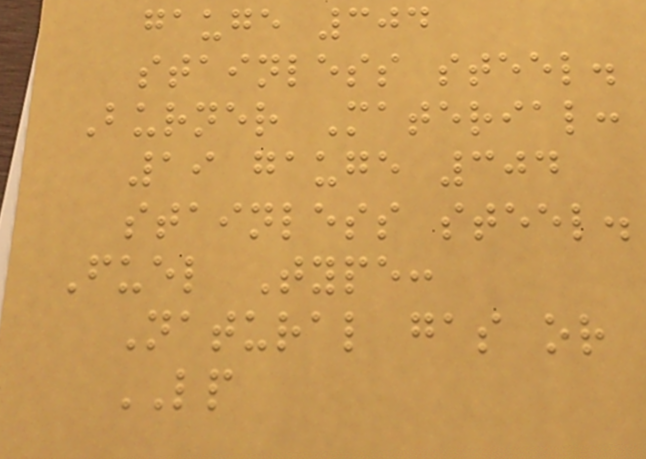gauge 304
stainless steel.
Burner Material:
19 gauge 304
stainless steel.
Fuel Type:
Natural gas or
LP
